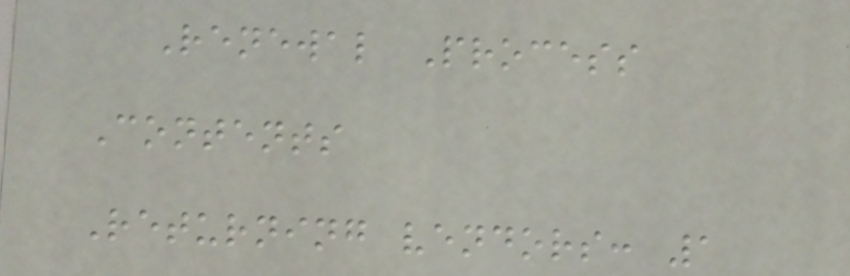Renewal Process
Contents
Returning vendors: 1
